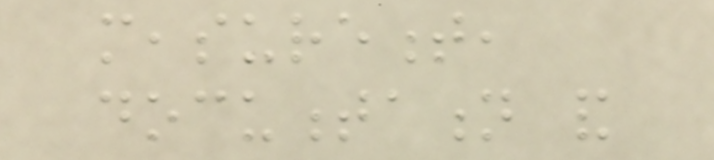measurement,
documentation and
